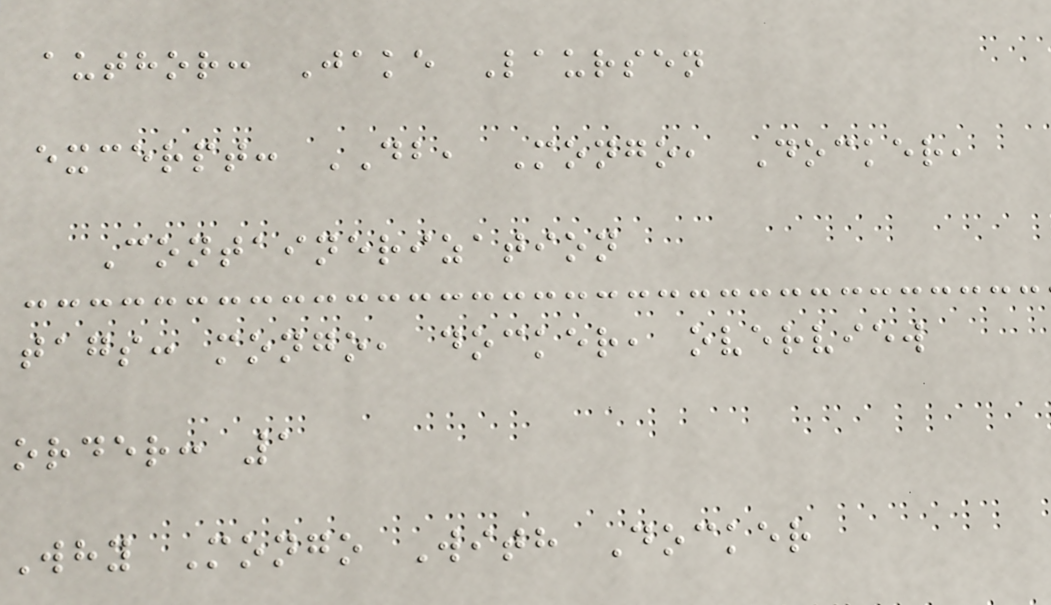author: Jake Laursen
excerpt: DB, Mongo, Docker,
Containerization
tags: mongo, docker, overview
order: 1
Why Mongo With Docker
